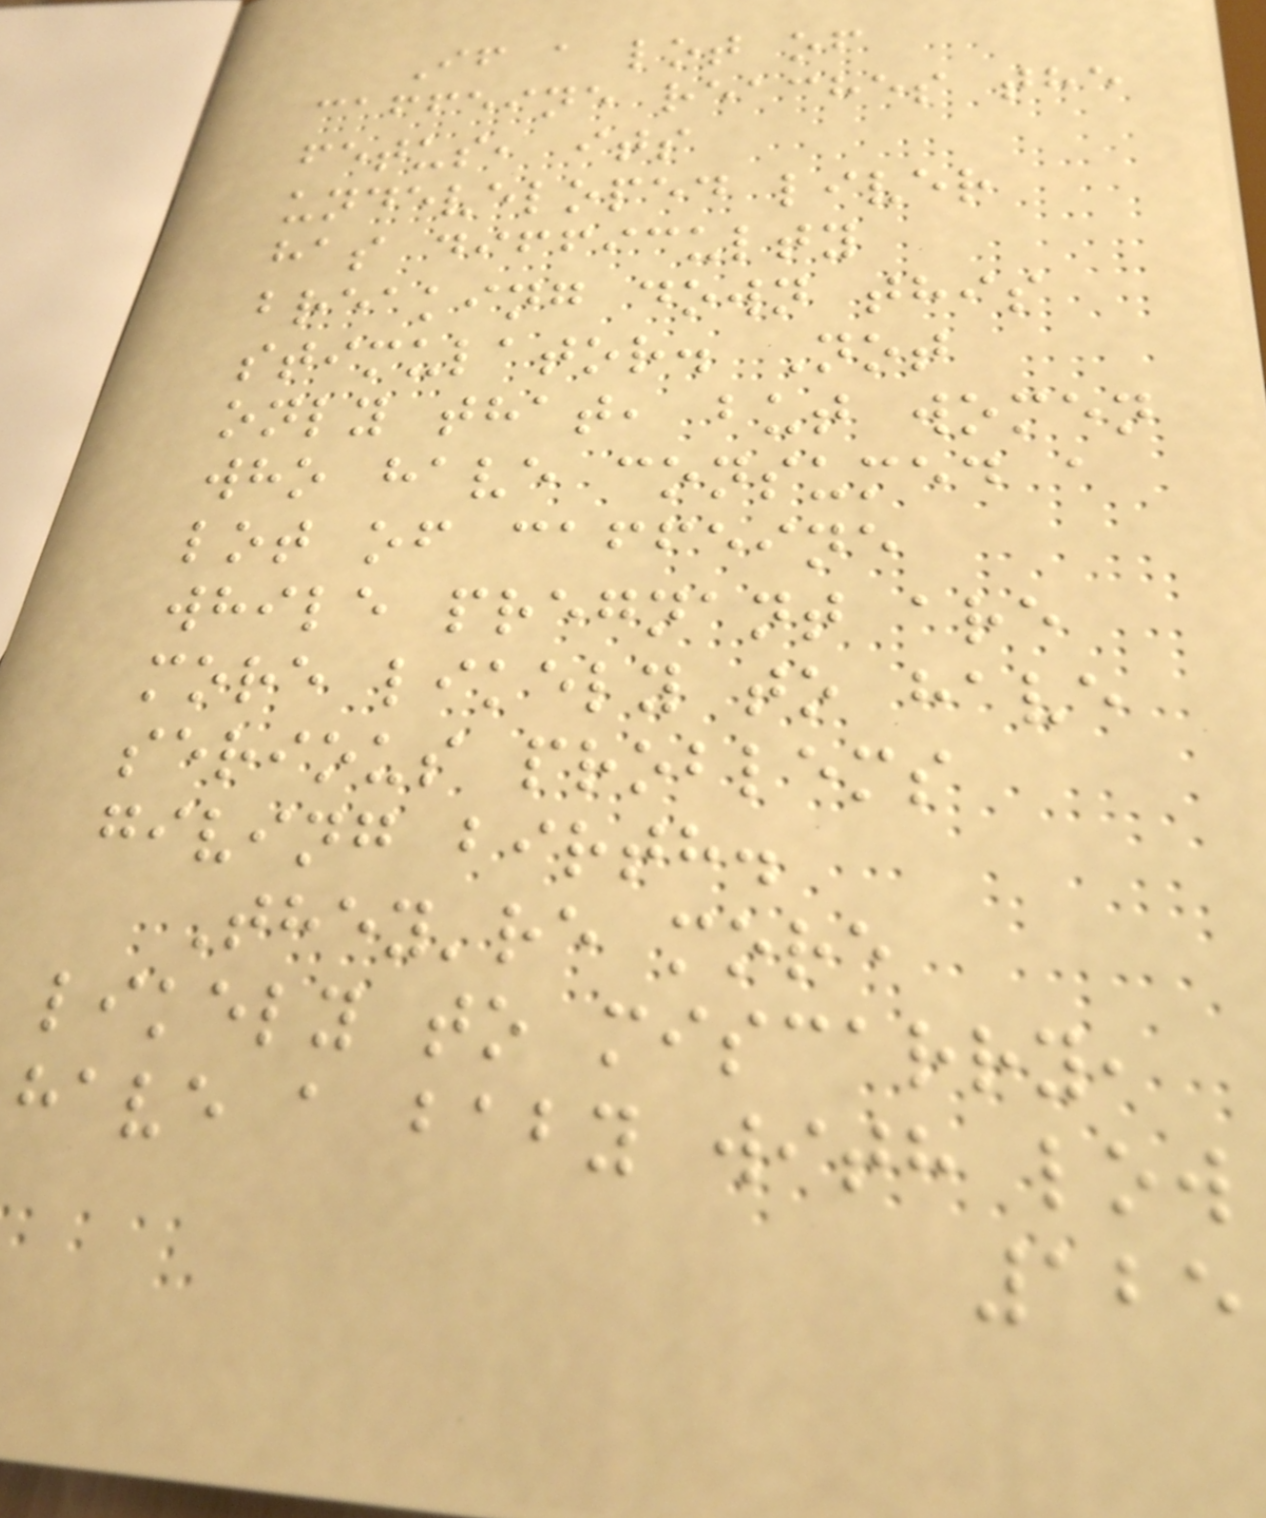If a lot of
caffeine reaches the
fetus, its
undeveloped liver
has difficulty
breaking down this
stimulator. Not
only that, but women
who have consumed a
lot of caffeine
while pregnant are
more likely to have
serious problems
giving birth.
They're more
likely to miscarry,
have a baby with low
125
